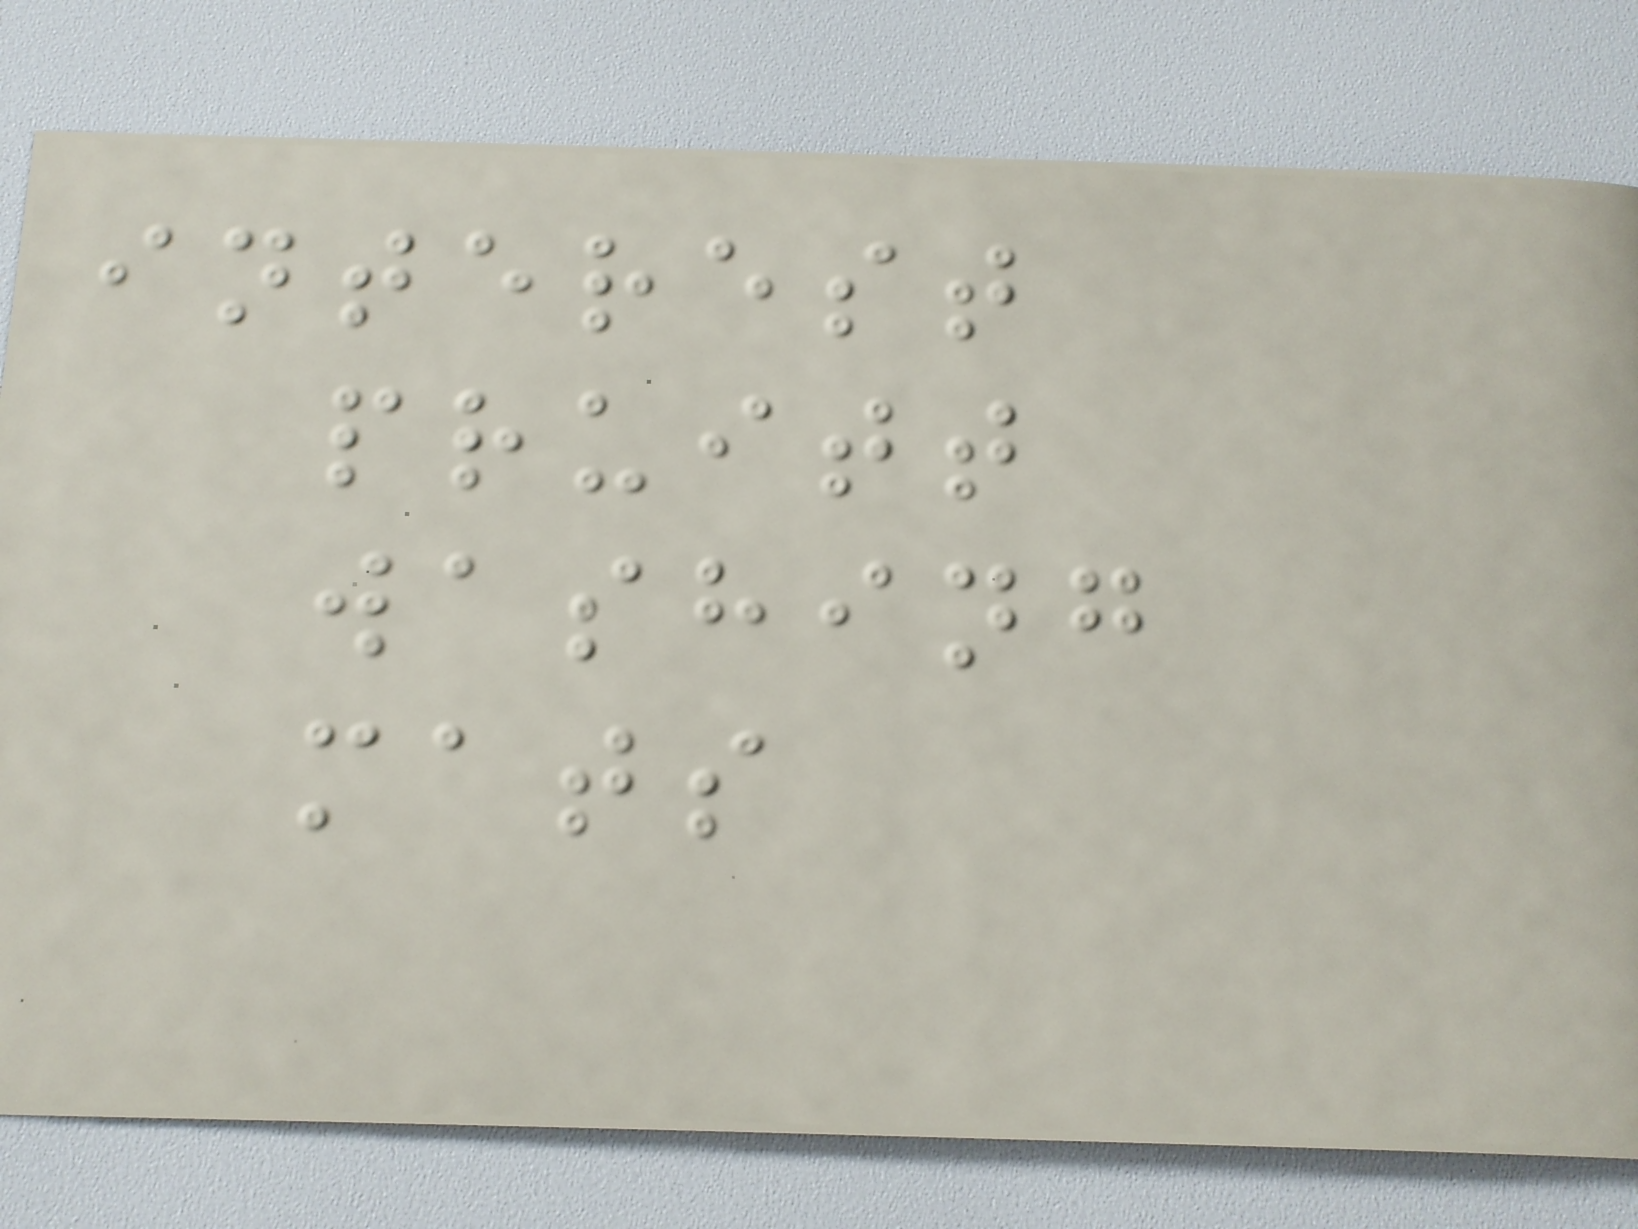interest
pruitt
washing
mats
